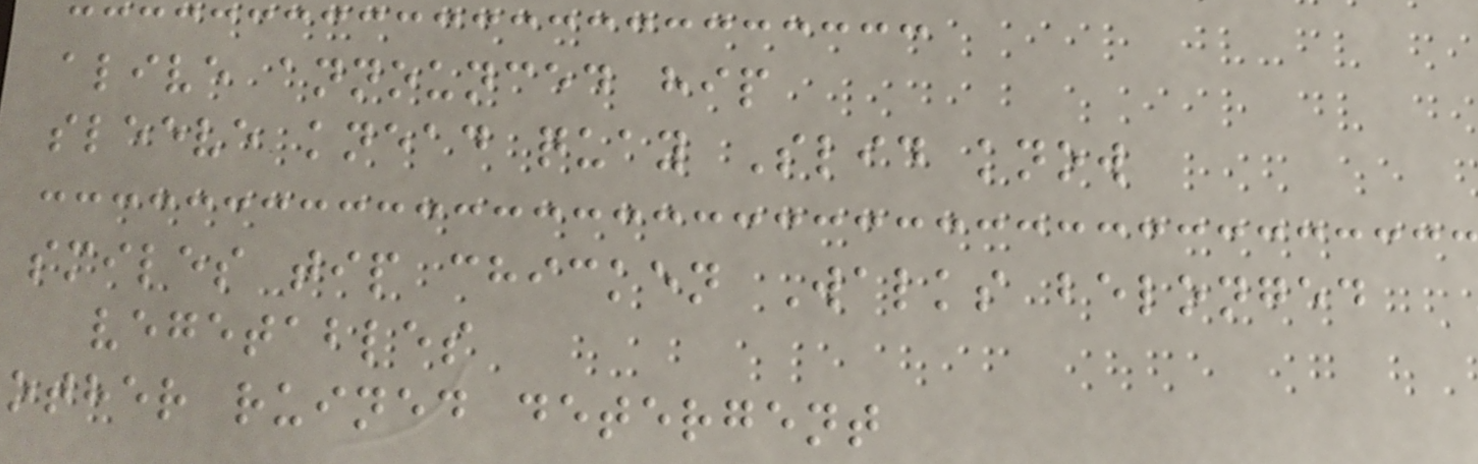alive announced hip
sleeve knead quay Slid know
smiles tip chicken Walks belonged
vegetables
other ruined detergent
